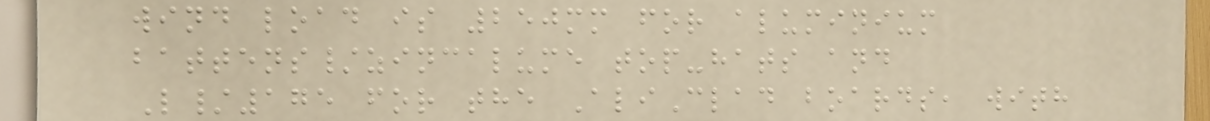wind load is 250mm for aluminium
battens/zincalume top-hats and
L/175 for the AliClad boards, with
